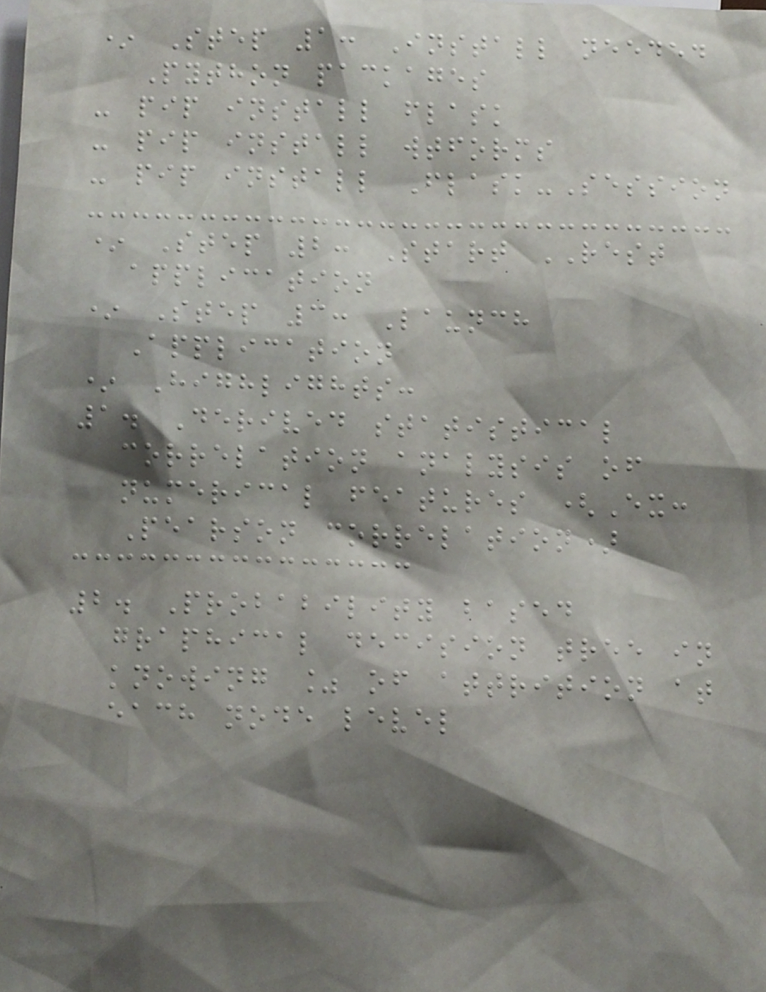* Step 1: Install needed
Python packages
- pip install flask
- pip install wtforms
- pip install Flask-Session
* Step 2: Start REST
application
* Step 3: Launch
Application
* Highlights:
1. Derived statistical
correlation analysis of
numerical features (Ex:
Pearson correlation)
2. Probability based
graphical decision tree in
knowing % of attrition at
each node level
